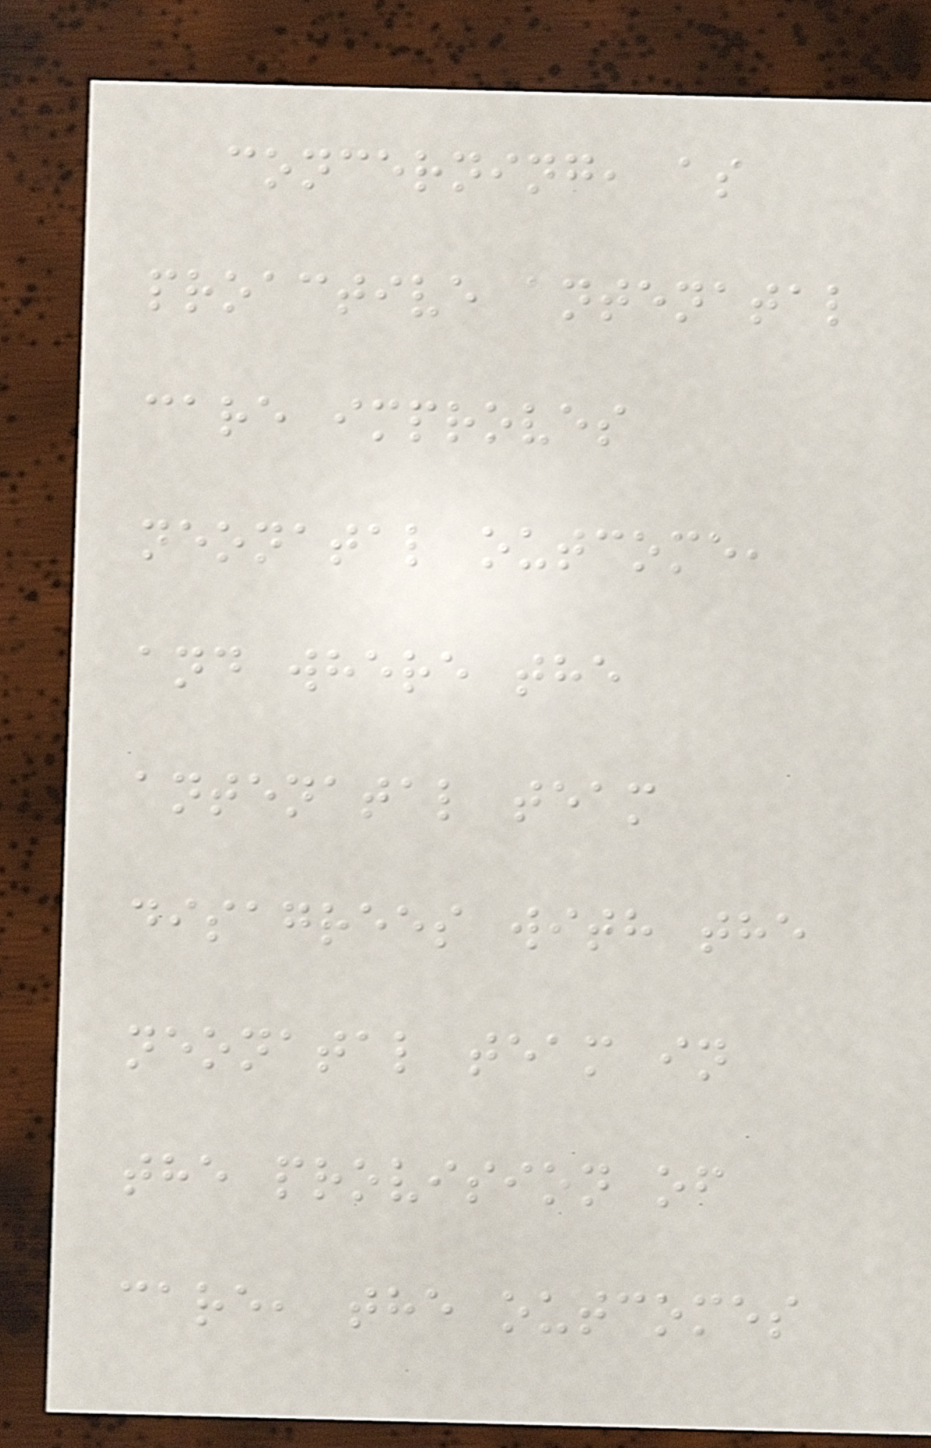concerning, as
proactive antenatal
care improves
neonatal outcome,
and where the
antenatal team
disagrees with the
neonatal team in
the provision of
care, the outcomes
